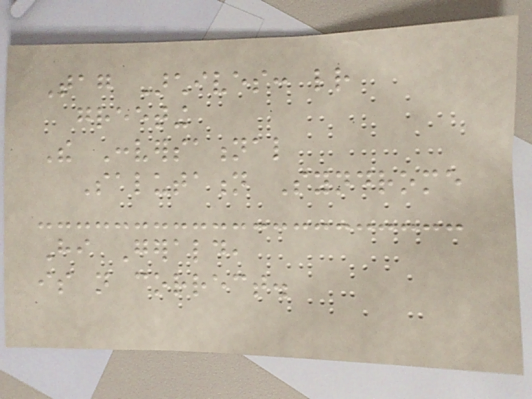Tag Archives: letter
greeting
The Conversational
Salutation Syndrome
Hi Gerald,
is not correct.
